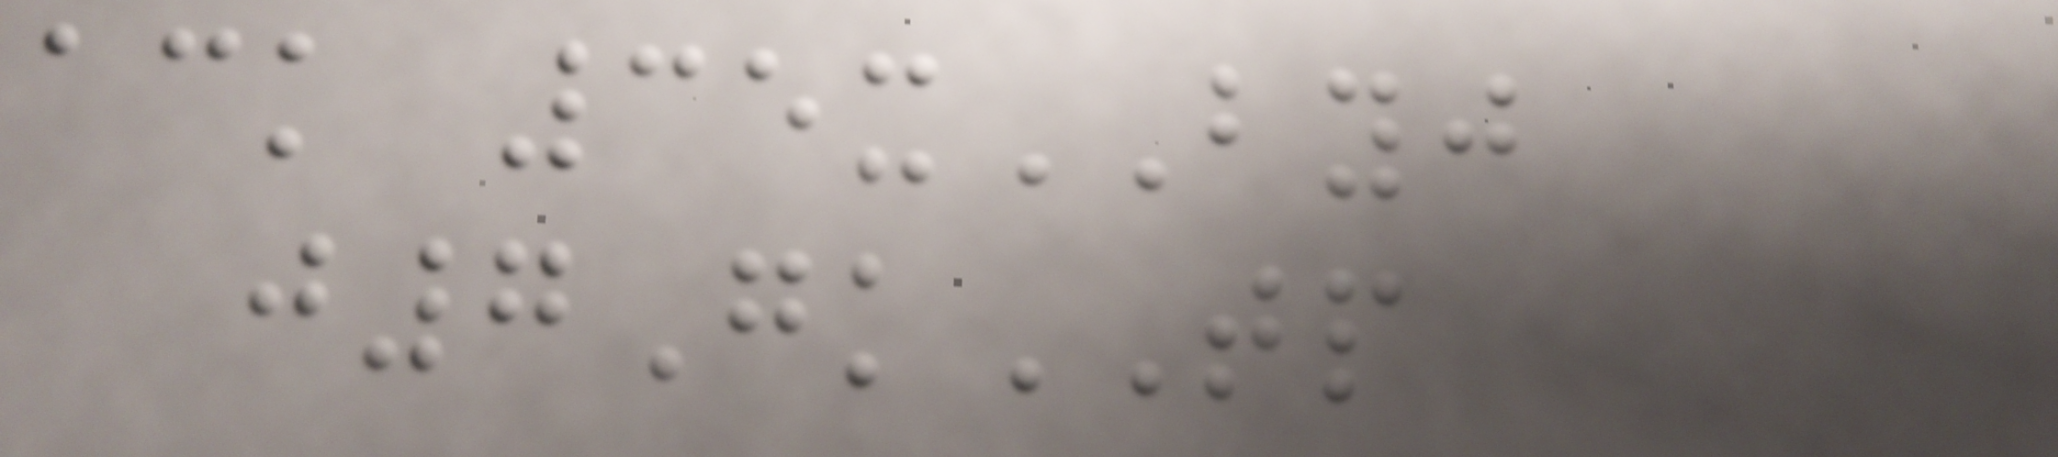ack 35xBYJ
j7GkTP
